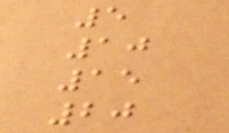5
10
15
20
